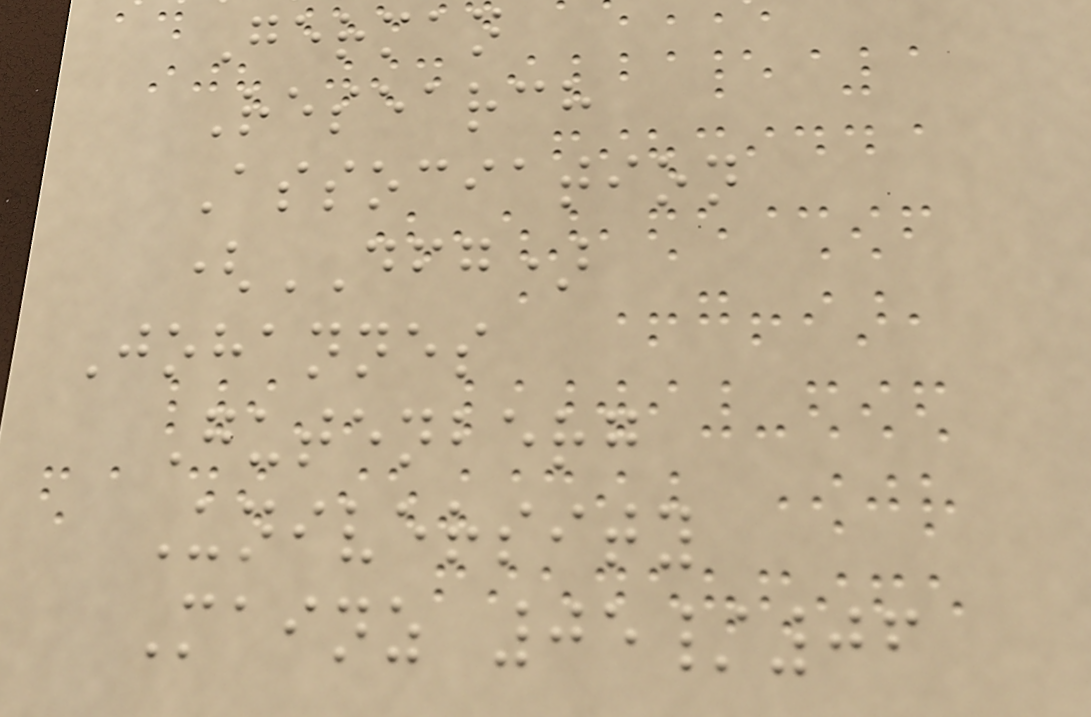German
Research
Association
(DFG)
Johannes
Gutenberg
University
Mainz 05/06
